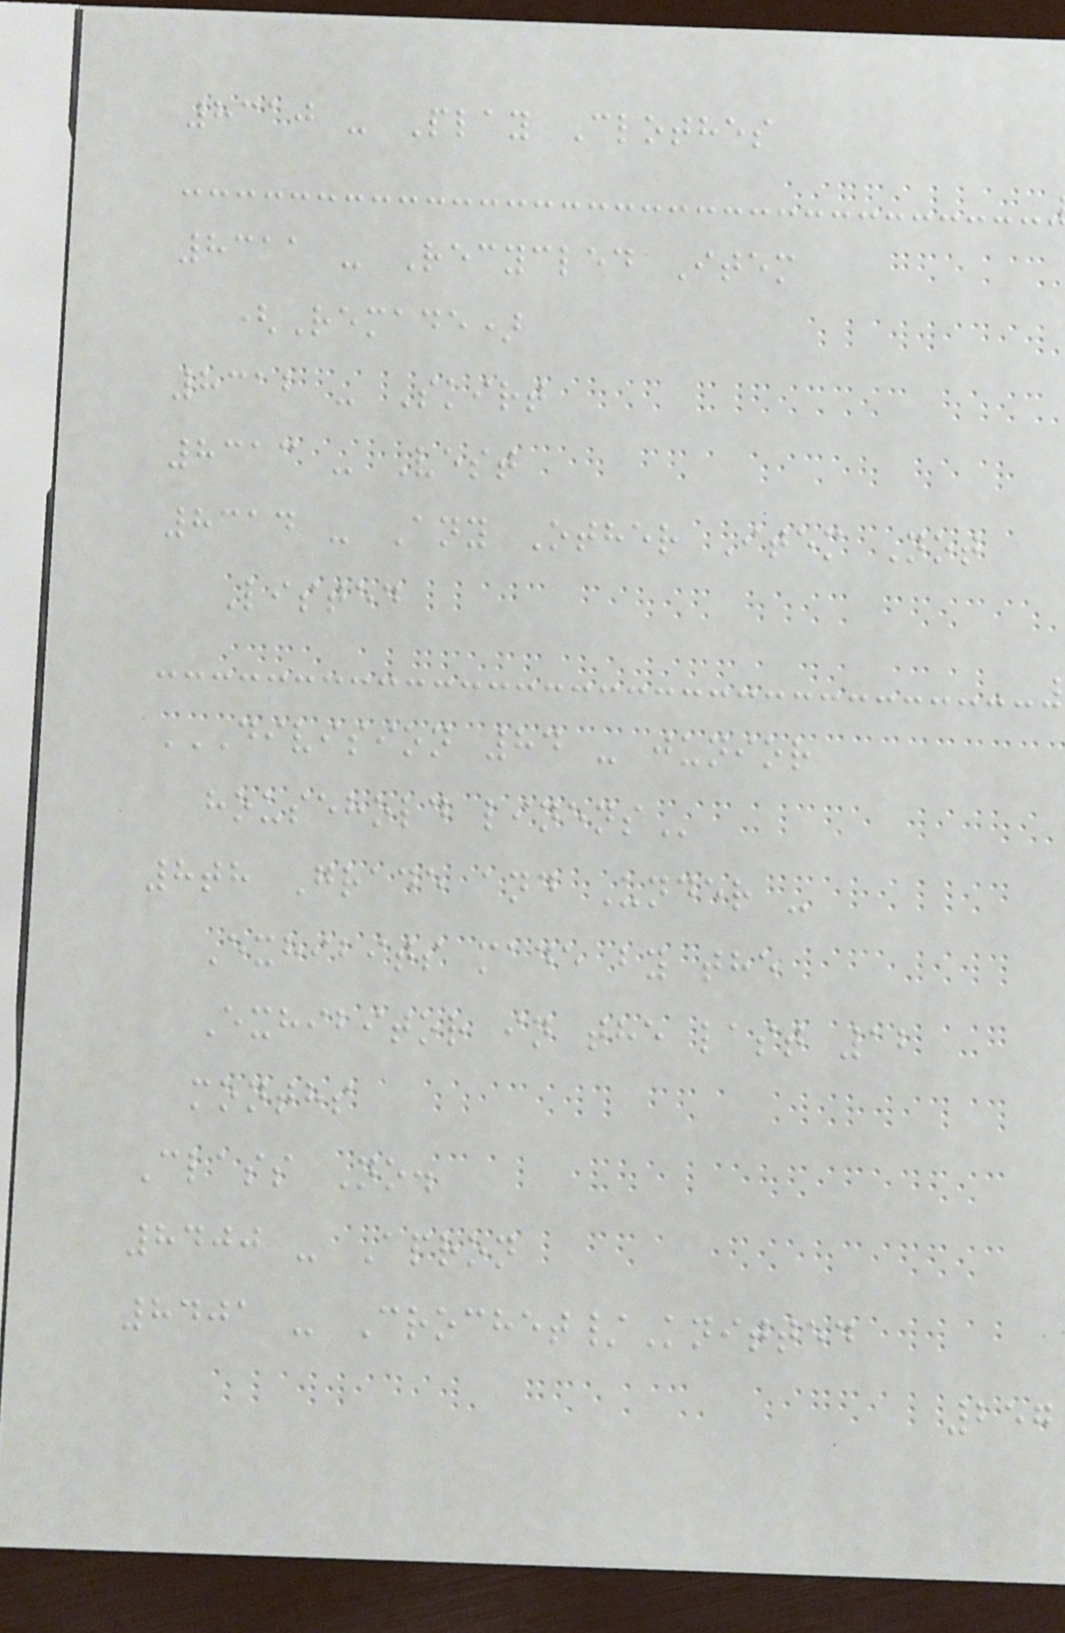8310 - Play Clothes
8311 - Recycled Item
(Remade)
8312 - Skirt
8313 - Vest
8314 - Any Other Item Not
Listed
DIVISION 84 - JUNIOR
HOUSEHOLD LINENS
8th Grade and Under -
Exhibits made by the
Exhibitor in the last 12
months
Class No.
8400 - Apron
8401 - Crochet/Knitted
257
